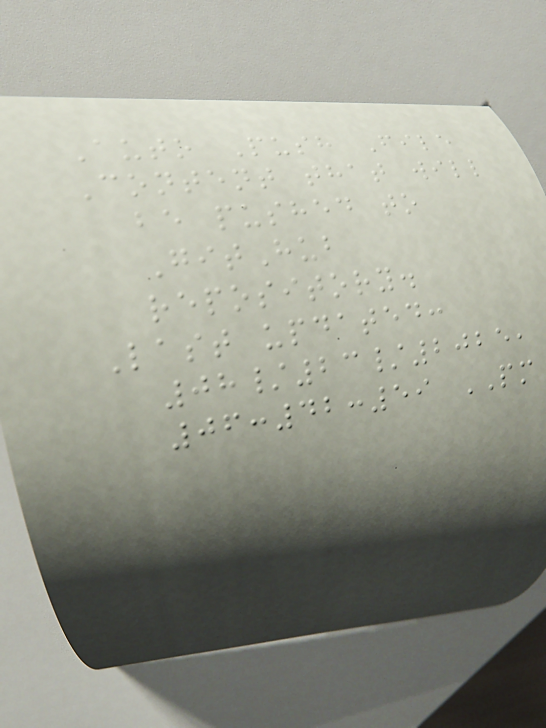Auto Push File
Content that will
be pushed to
GitHub
repository.
Last updated:
08/23/2025,
06:42:59 PM
